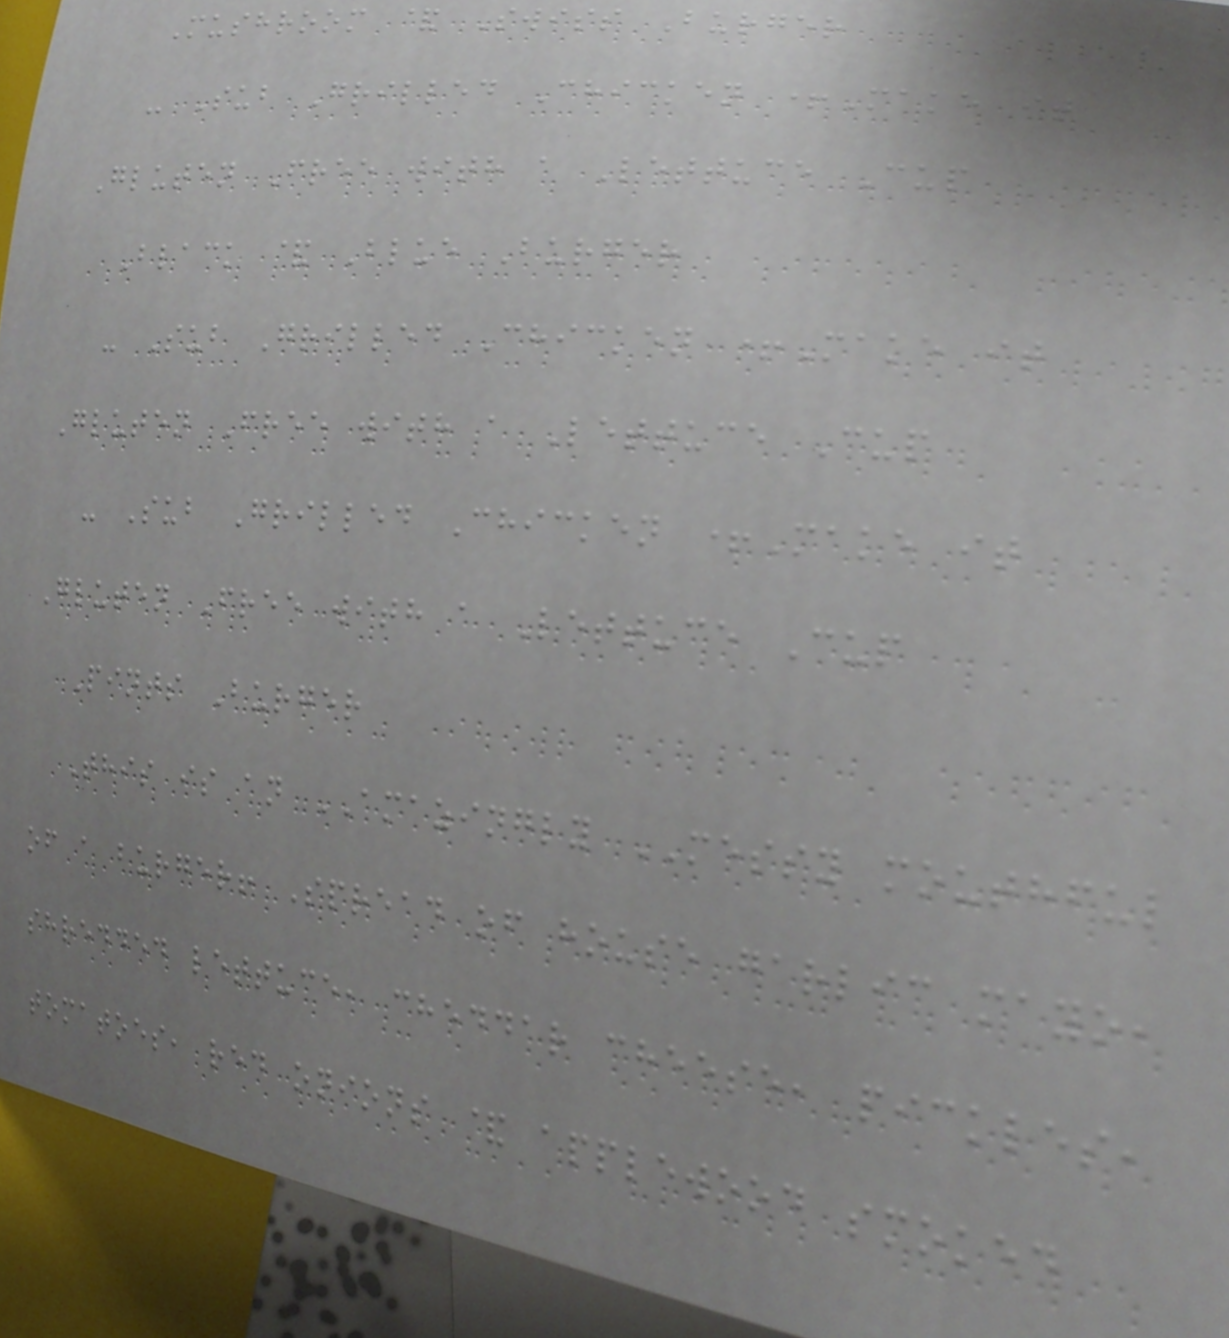Mushroom & Swiss Burger
- Sub Grilled Chicken +Make it
Gluten Free with a Lettuce Cup
Black & Blue Burger
- Sub Grilled Chicken +Make it
Gluten Free with a Lettuce Cup
- Sub Grilled Chicken +Make it
Gluten Free with a Lettuce Cup
Pints Burger
This is an AMAZINGLY MESSY mouthful
of a burger! Spread of house garlic mayo,
shredded lettuce, cheddar cheese, pickles,
tomatoes, red onions & applewood smoked
